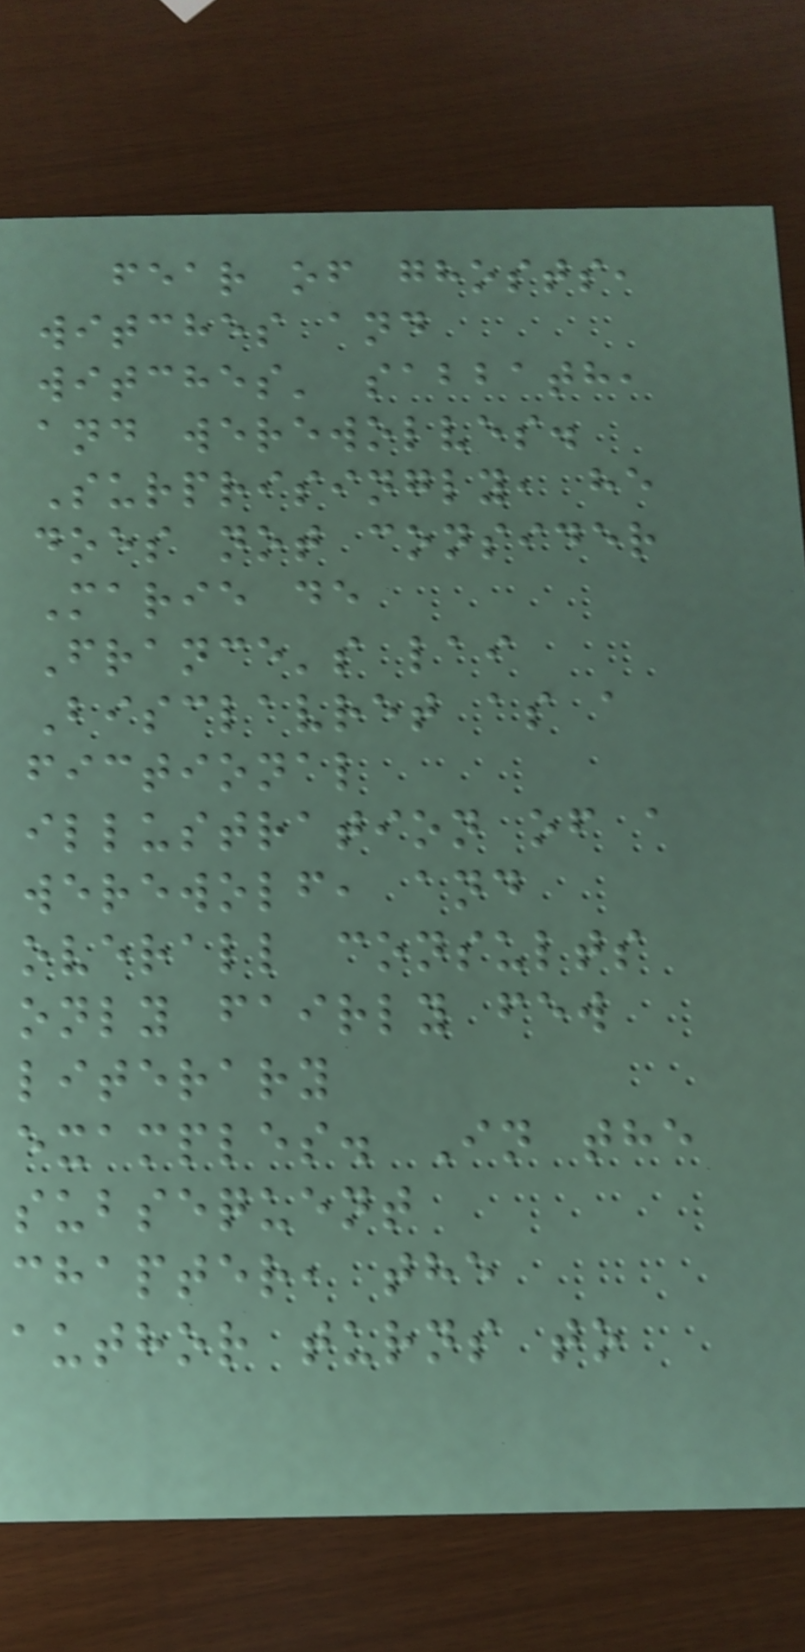fear of ghosts,
witches and
witches' sabbath,
and werewolves.
Surprisingly, he
does not consider
Marie de
France's lai
Bisclavret as a
fictional
illustration of a
werewolf, and
overall consults
only fairly few
literary
examples. In the
subsequent
chapter, the
author turns to
